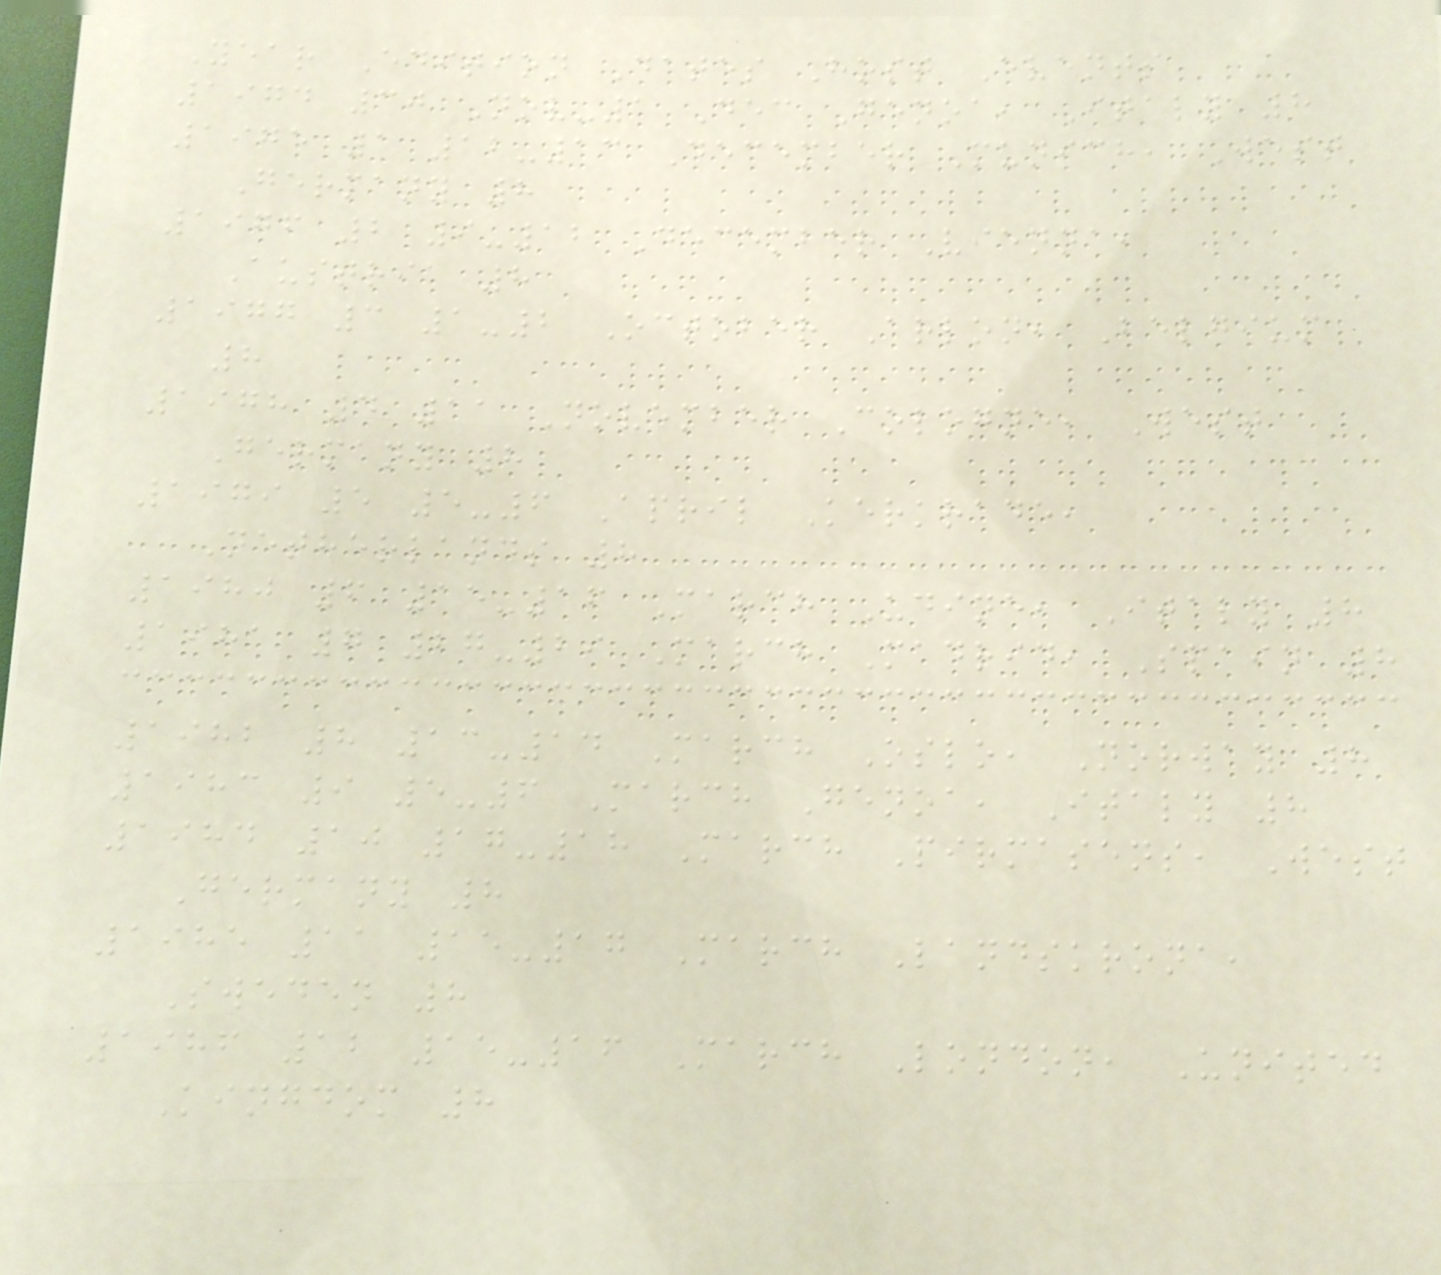Year Edition Dates Host Events
1974 30 Nov-1 Dec Genoa, Italy 8
1975 1 12-13 December Munich, West
Germany 8
1976 2 9-12 December Vienna,
Austria 8
1977 3 1-2 October Arlon, Belgium
8
1978 4 11 November Cologne, West
Germany 8
1979 5 5-6 April Kerkrade,
Netherlands 8
1980 6 15-16 March Udine, Italy 8
1981 7 27-29 March Madrid, Spain 8
1982 8 13-14 March Oslo, Norway 8
1983 9 5-6 March Genoa, Italy 8
1984 10 17-18 March Pirmasens, West
Germany 8
1985 11 15-17 March Landskrona,
Sweden 8
1986 12 15-16 March London, United
Kingdom 8
